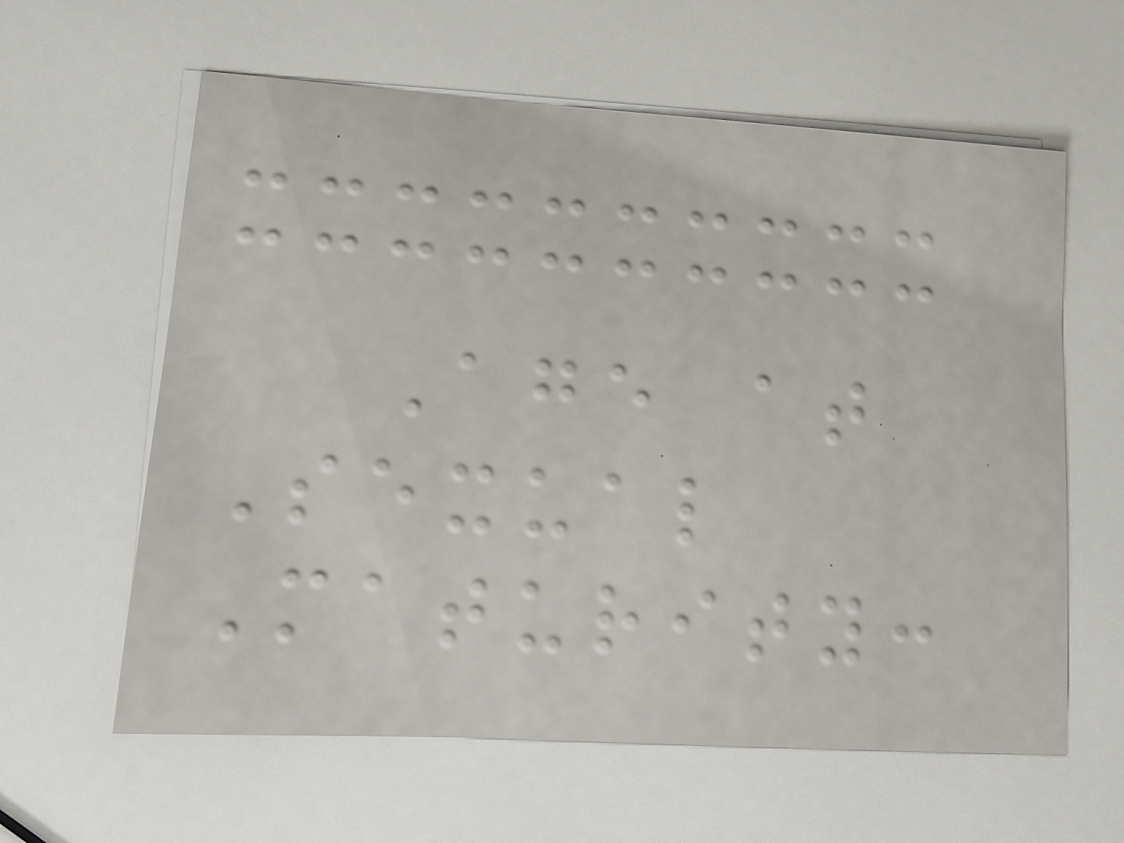Age at
Sexual
Maturity:
